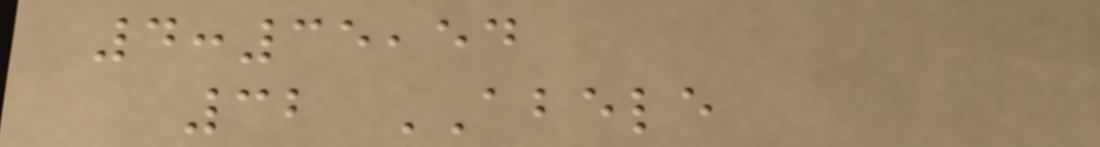4:35,54
32 ABELE
